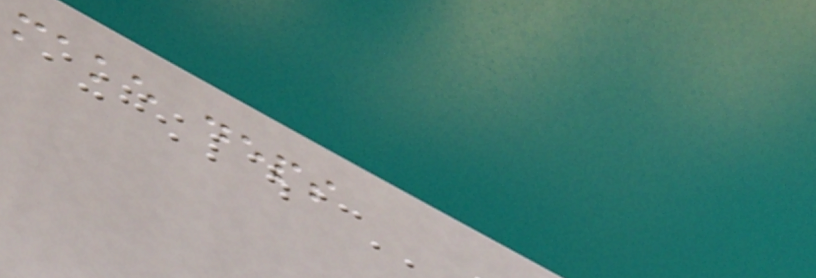make deps
